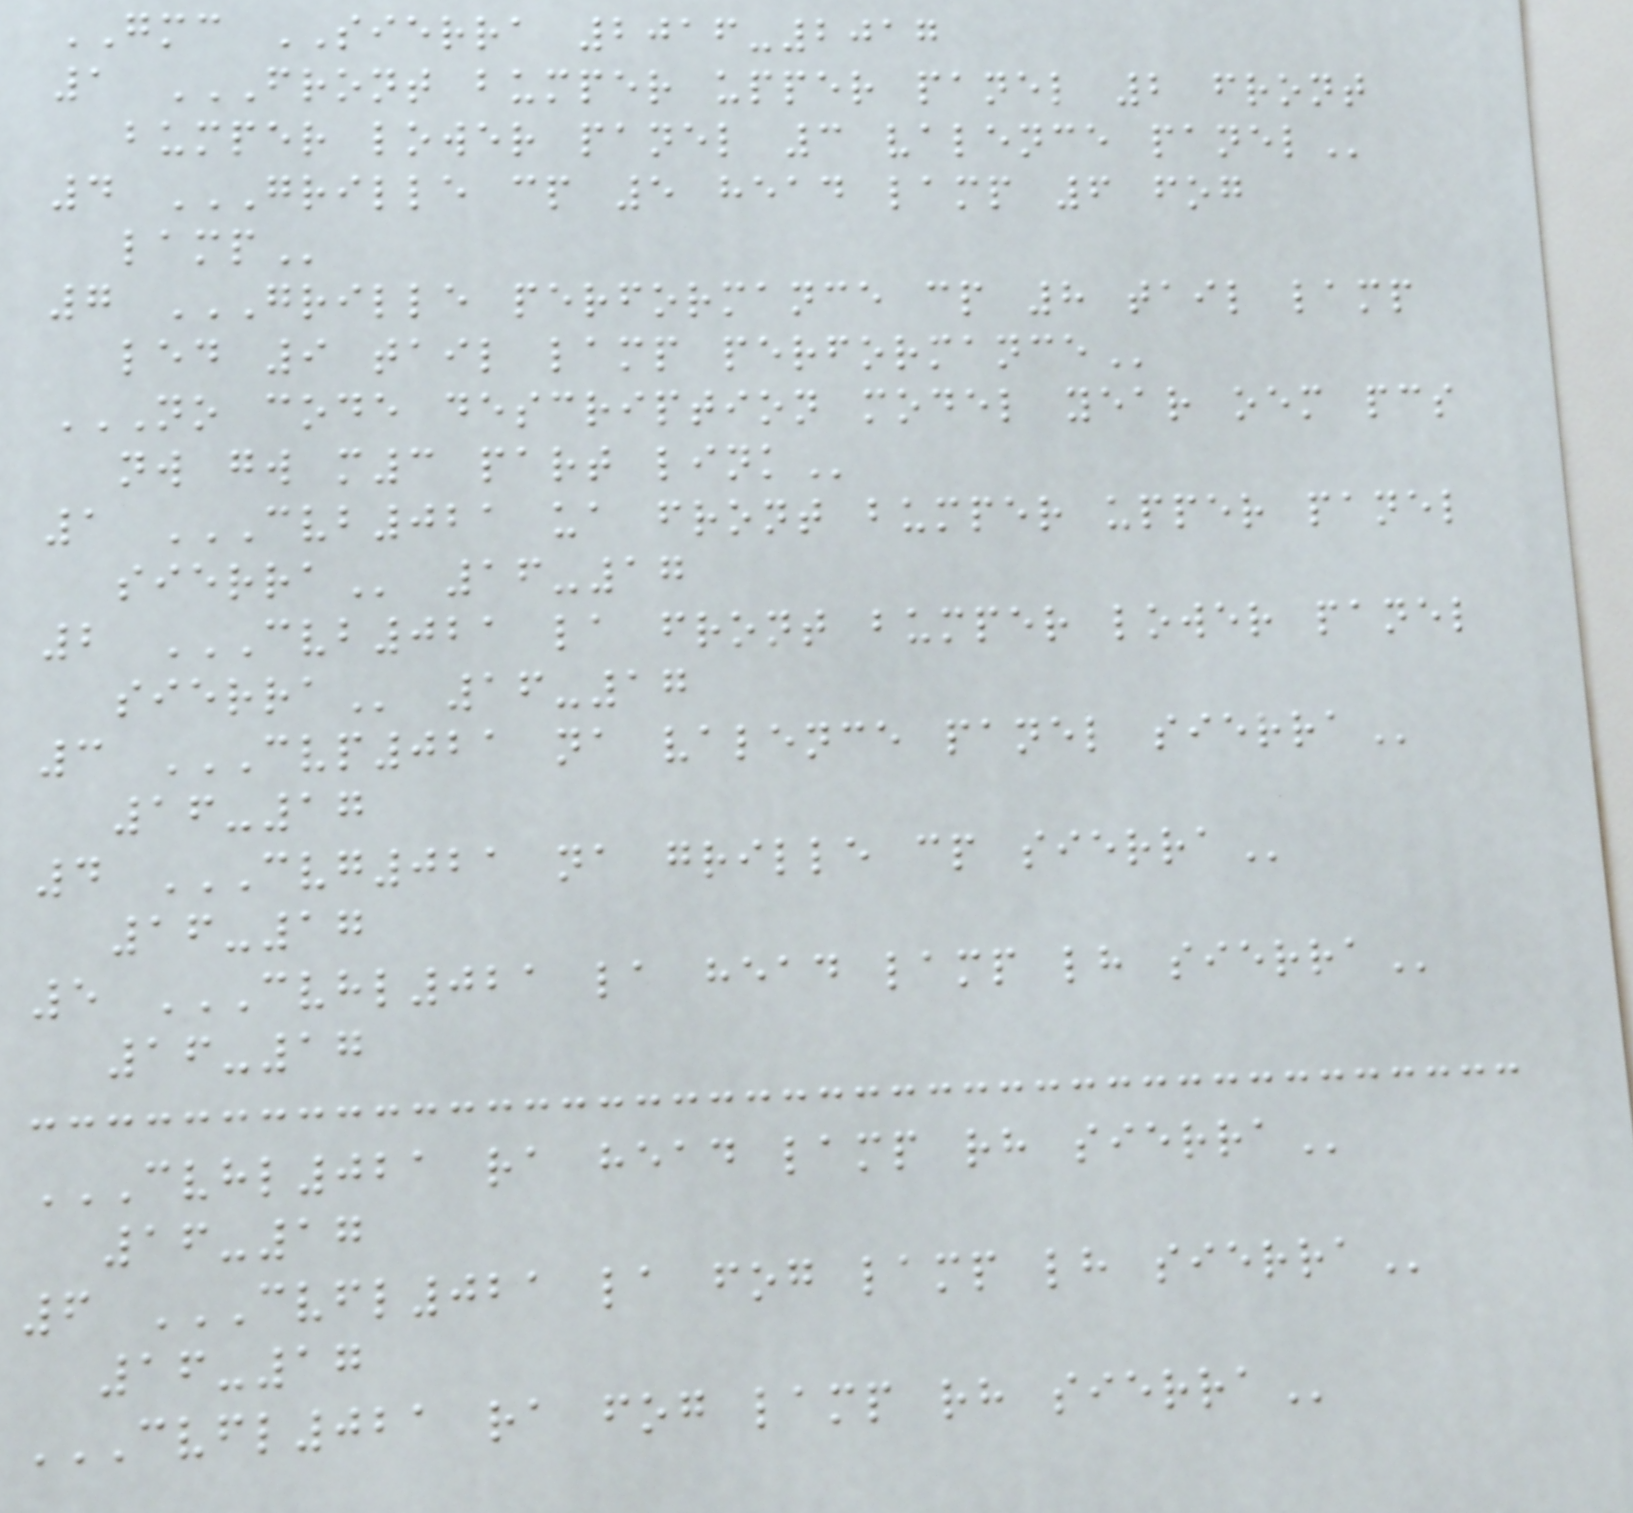GMC SIERRA 2016-2017
1 FRONT BUMPER UPPER PANEL 2 FRONT
BUMPER LOWER PANEL 3 VALENCE PANEL
4 GRILLE CP 5 HEAD LAMP 6 FOG
LAMP
7 GRILLE PERFORMANCE CP 8 TAIL LAMP
LED 9 TAIL LAMP PERFORMANCE
NO CODE DESCRIPTION MODEL YEAR OEM PCS
NW GW M3 PART LINK
1 CVB021 UA FRONT BUMPER UPPER PANEL
SIERRA 16-17
2 CVB021 LA FRONT BUMPER LOWER PANEL
SIERRA 16-17
3 CVP021 NA VALENCE PANEL SIERRA
16-17
4 CVG021 NA GRILLE CP SIERRA
16-17
5 CVHL021 LA HEAD LAMP LH SIERRA
16-17
CVHL021 RA HEAD LAMP RH SIERRA
16-17
6 CVFL021 LA FOG LAMP LH SIERRA
16-17
CVFL021 RA FOG LAMP RH SIERRA
